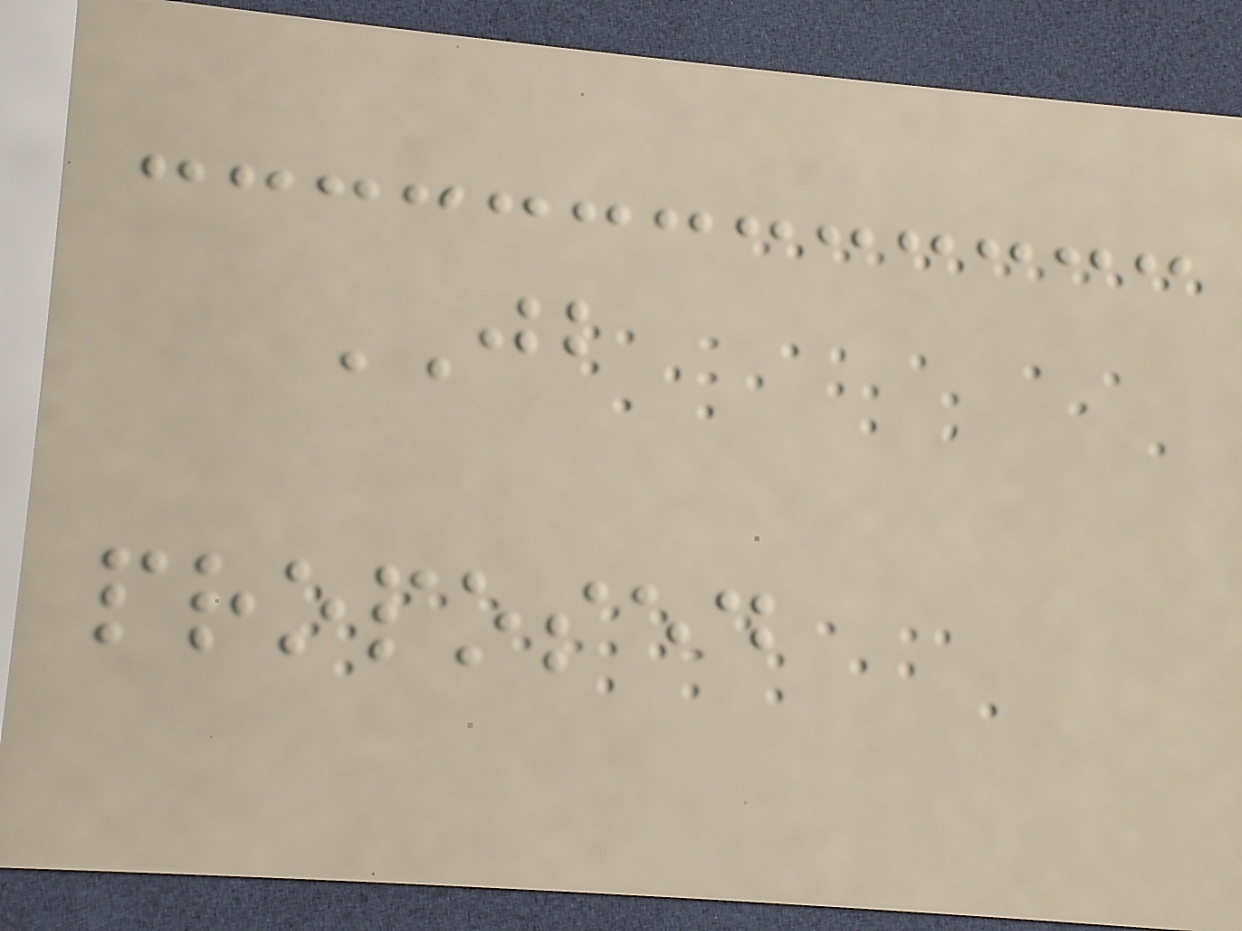JB
proposed
